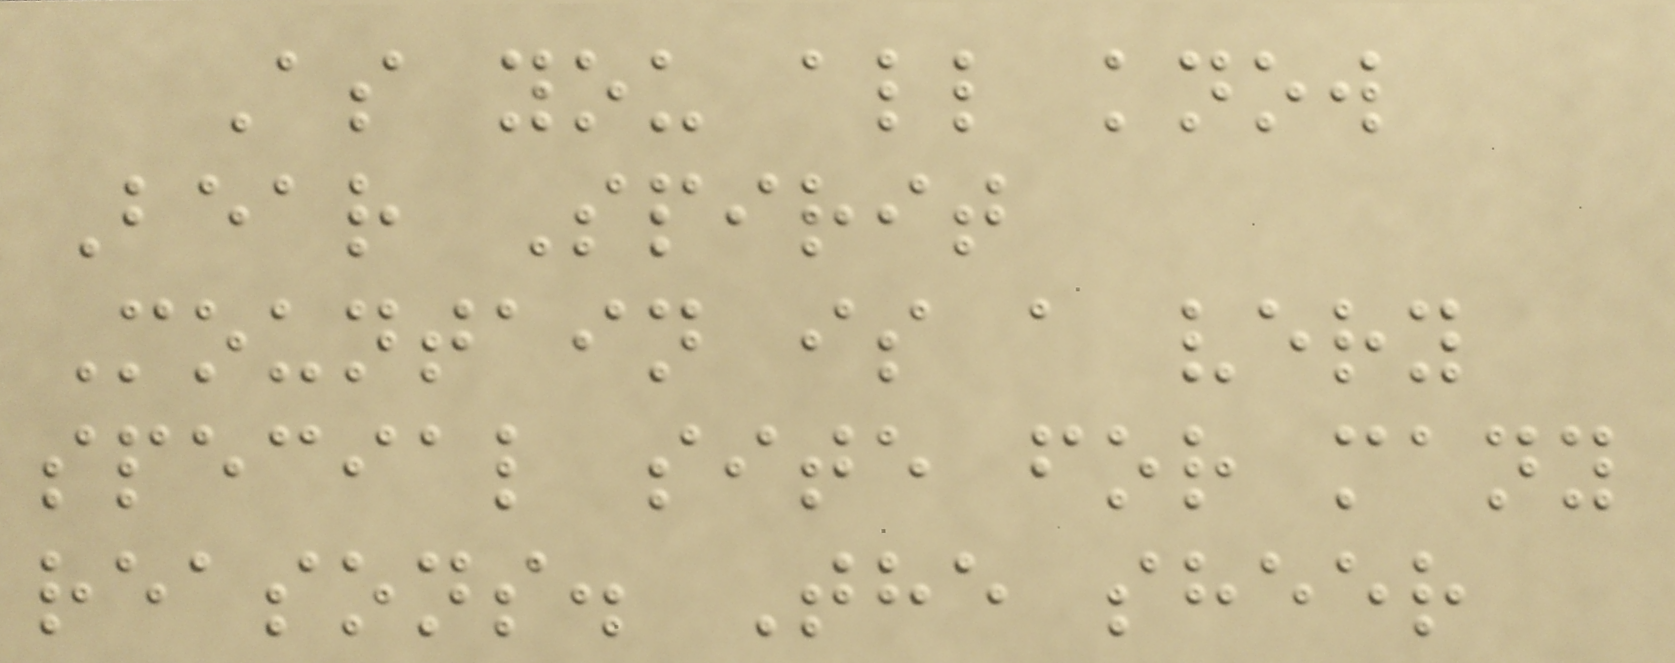As you all know
Bear Spirit
Mountain is a very
special site for many
reasons. The sheer
